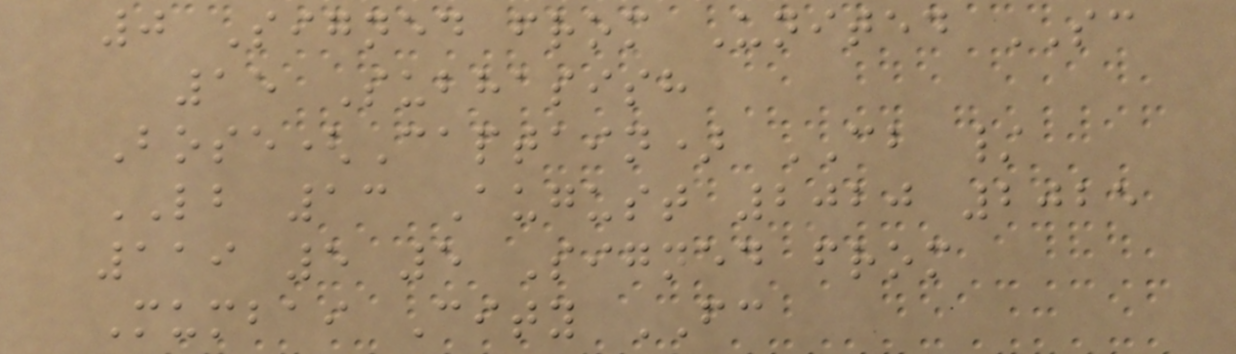0 Signed from United SC
15 Subhasish
Bose(Captain) CB /
LB 13 August 2020 2025
119 5 5 Signed from
Mumbai City FC
